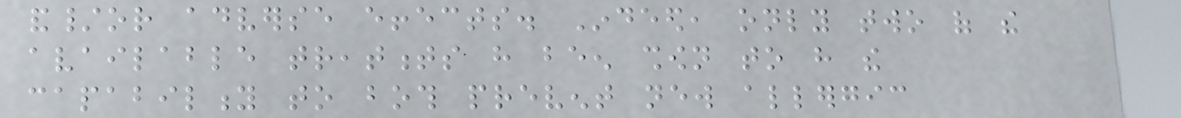and/or adverse effects. Indeed, only two of the
available treatments have been shown to have the
capability to both prevent new allergic
